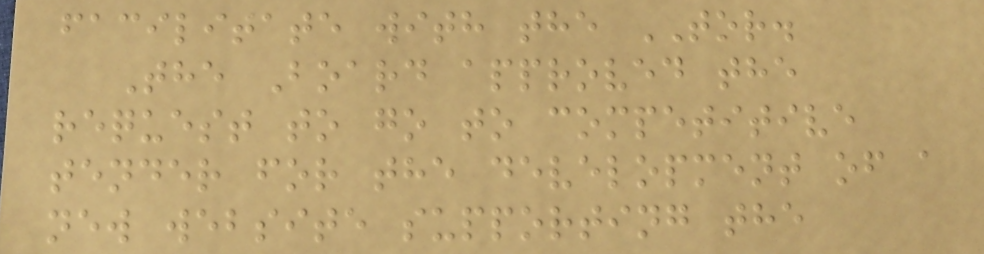facilitate with the TOR.
The Board approved the
request to go to competitive
tender for the development of a
new website supporting the
